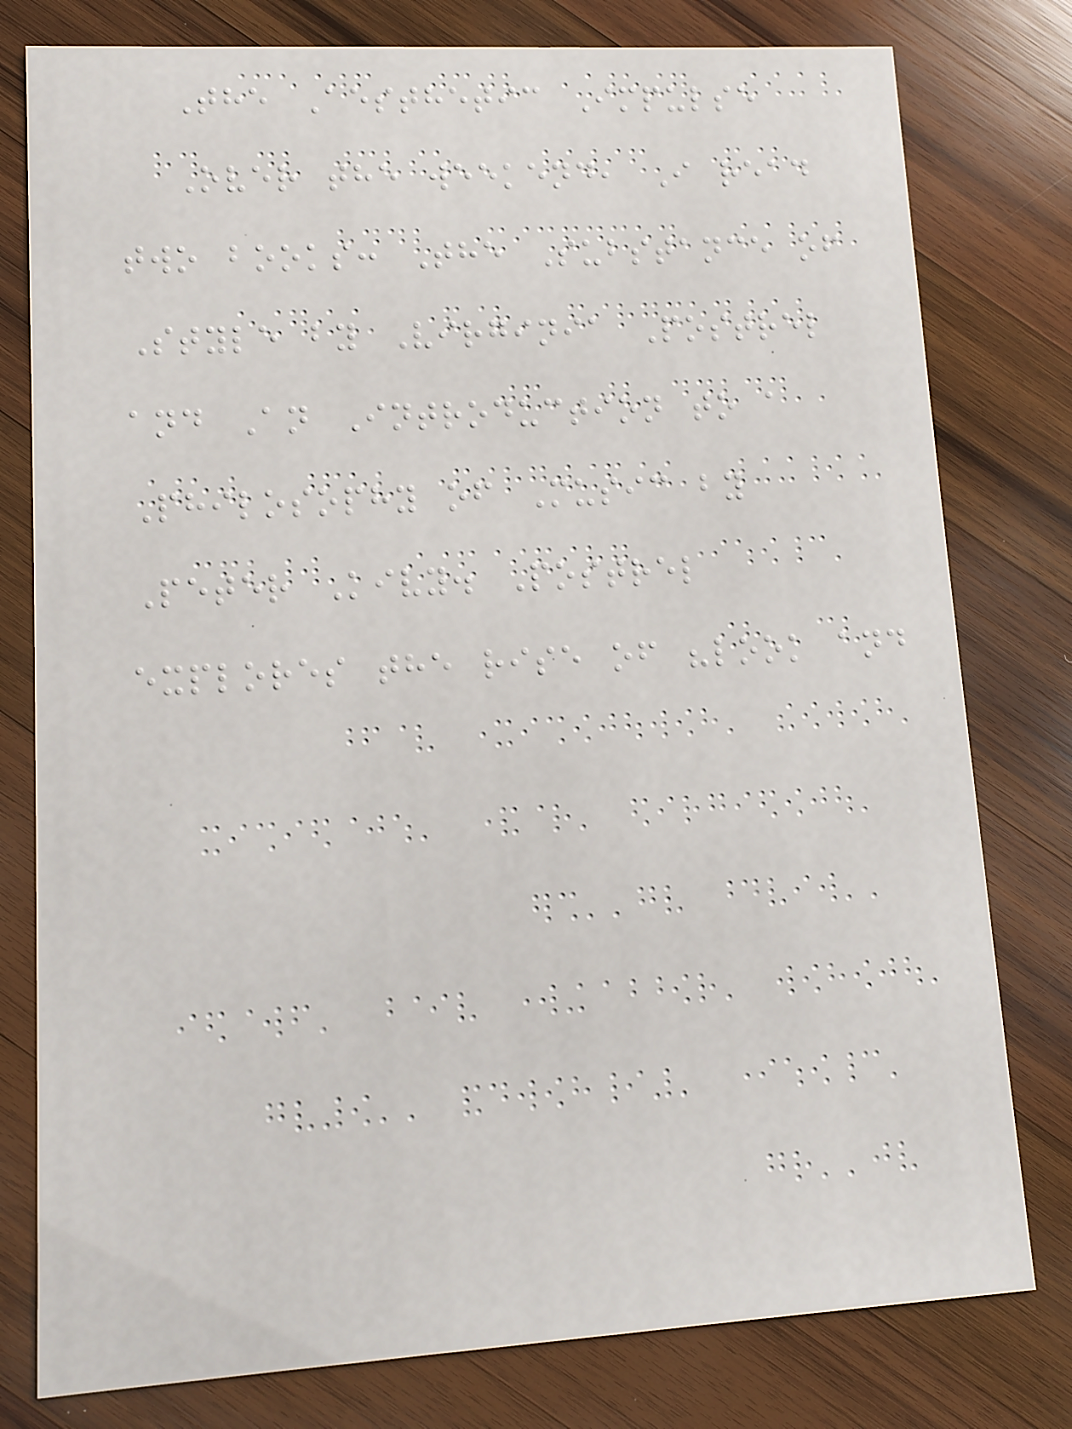The Aesthetic Impulse
Over the weekend, I read
two books: The Substance of
Style by Virginia Postrel
and An Introduction to a
Philosophy of Music by
Peter Kivy. Postrel
explores the rise of "look and
